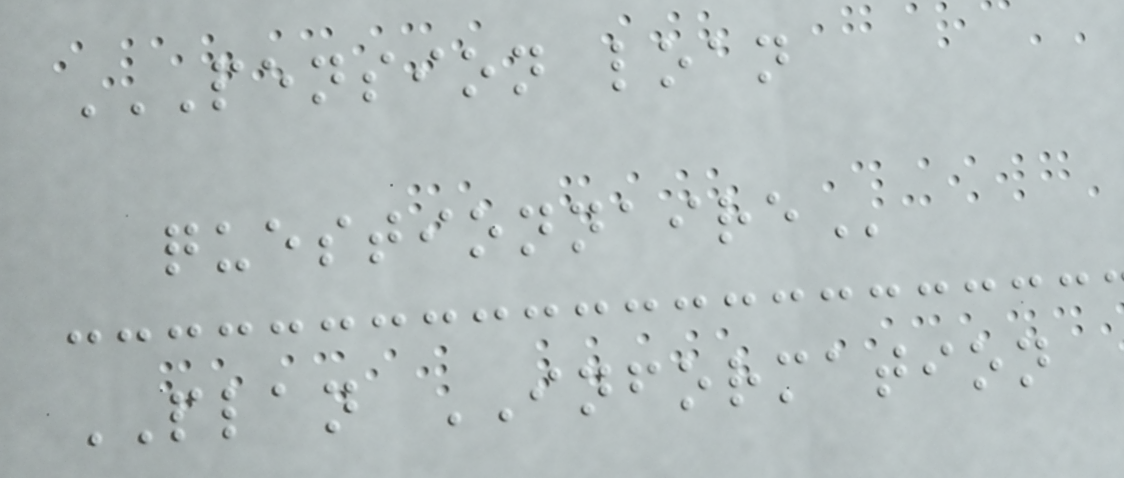PENSION LOAN
QUESTIONNAIRE
PLAN INFORMATION
